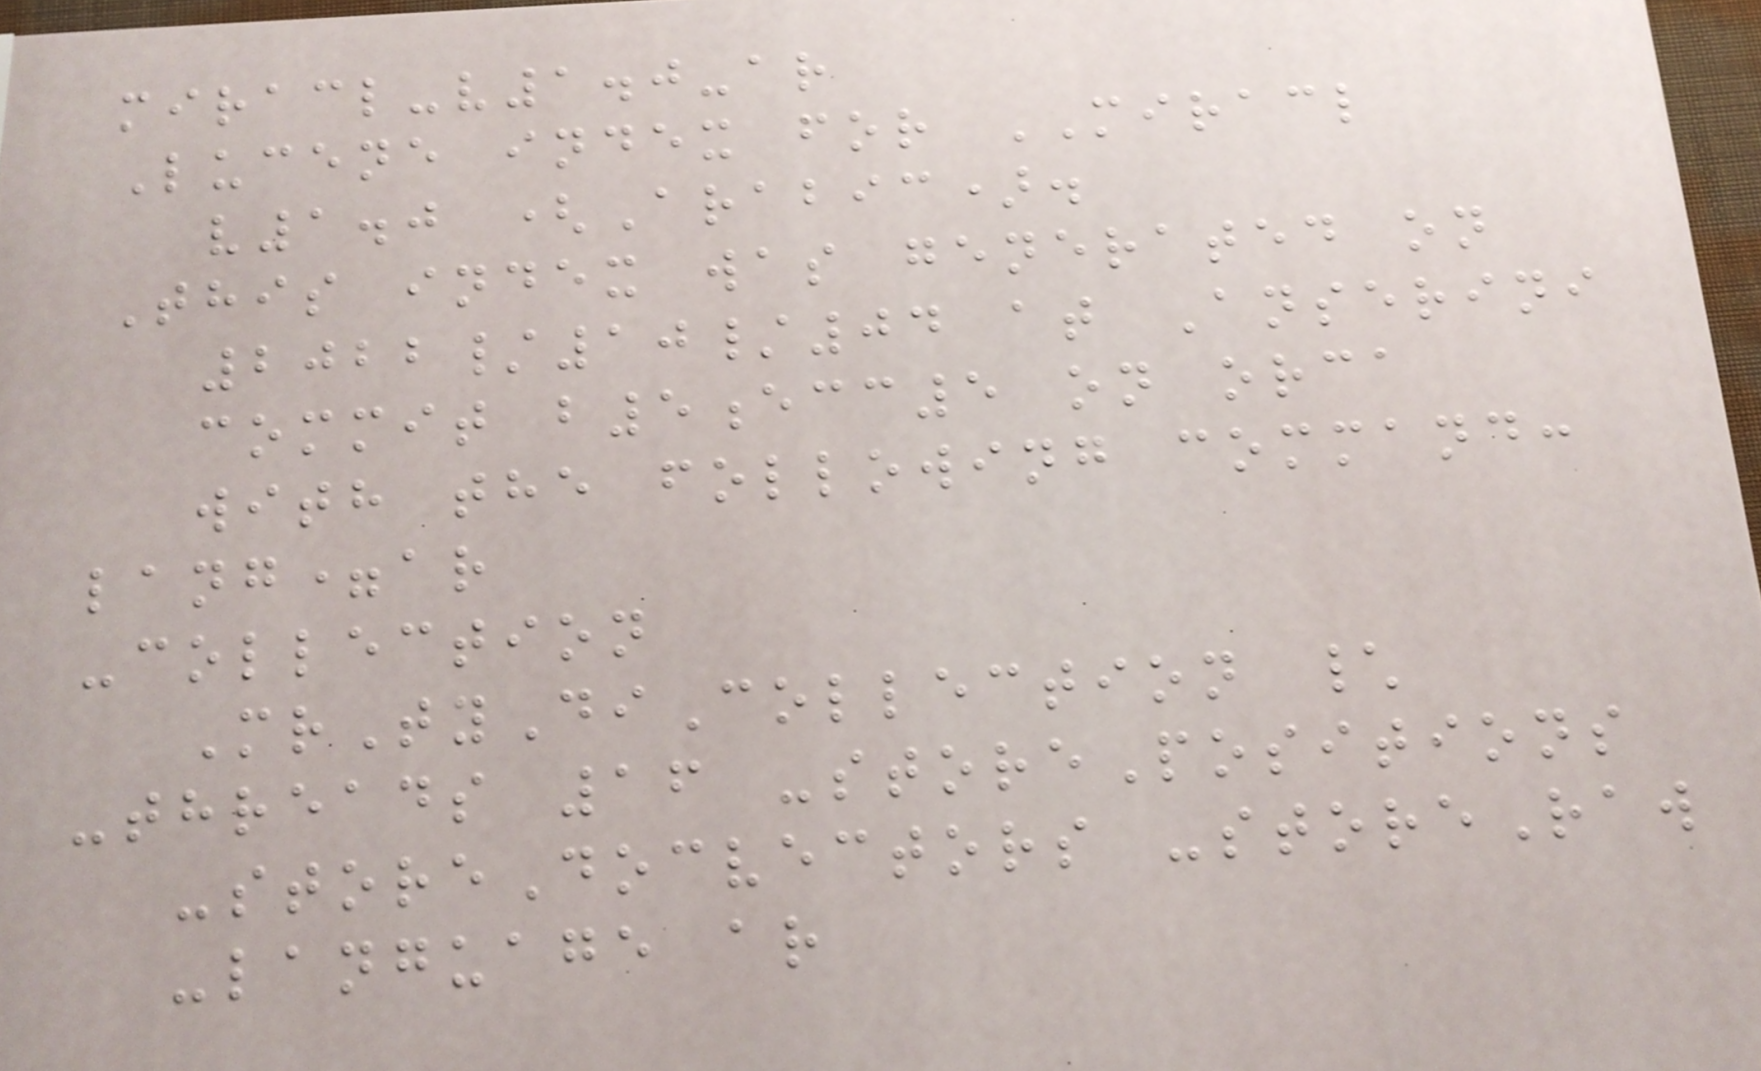miracl-v1.0-ar
Lucene index for MIRACL
v1.0 (Arabic).
This index was generated on
2022/10/04 at Anserini
commit b5ecc5 on orca
with the following command:
lang=ar
-collection
MrTyDiCollection \
-threads 16 -storePositions
-storeDocvectors -storeRaw
-language ar
